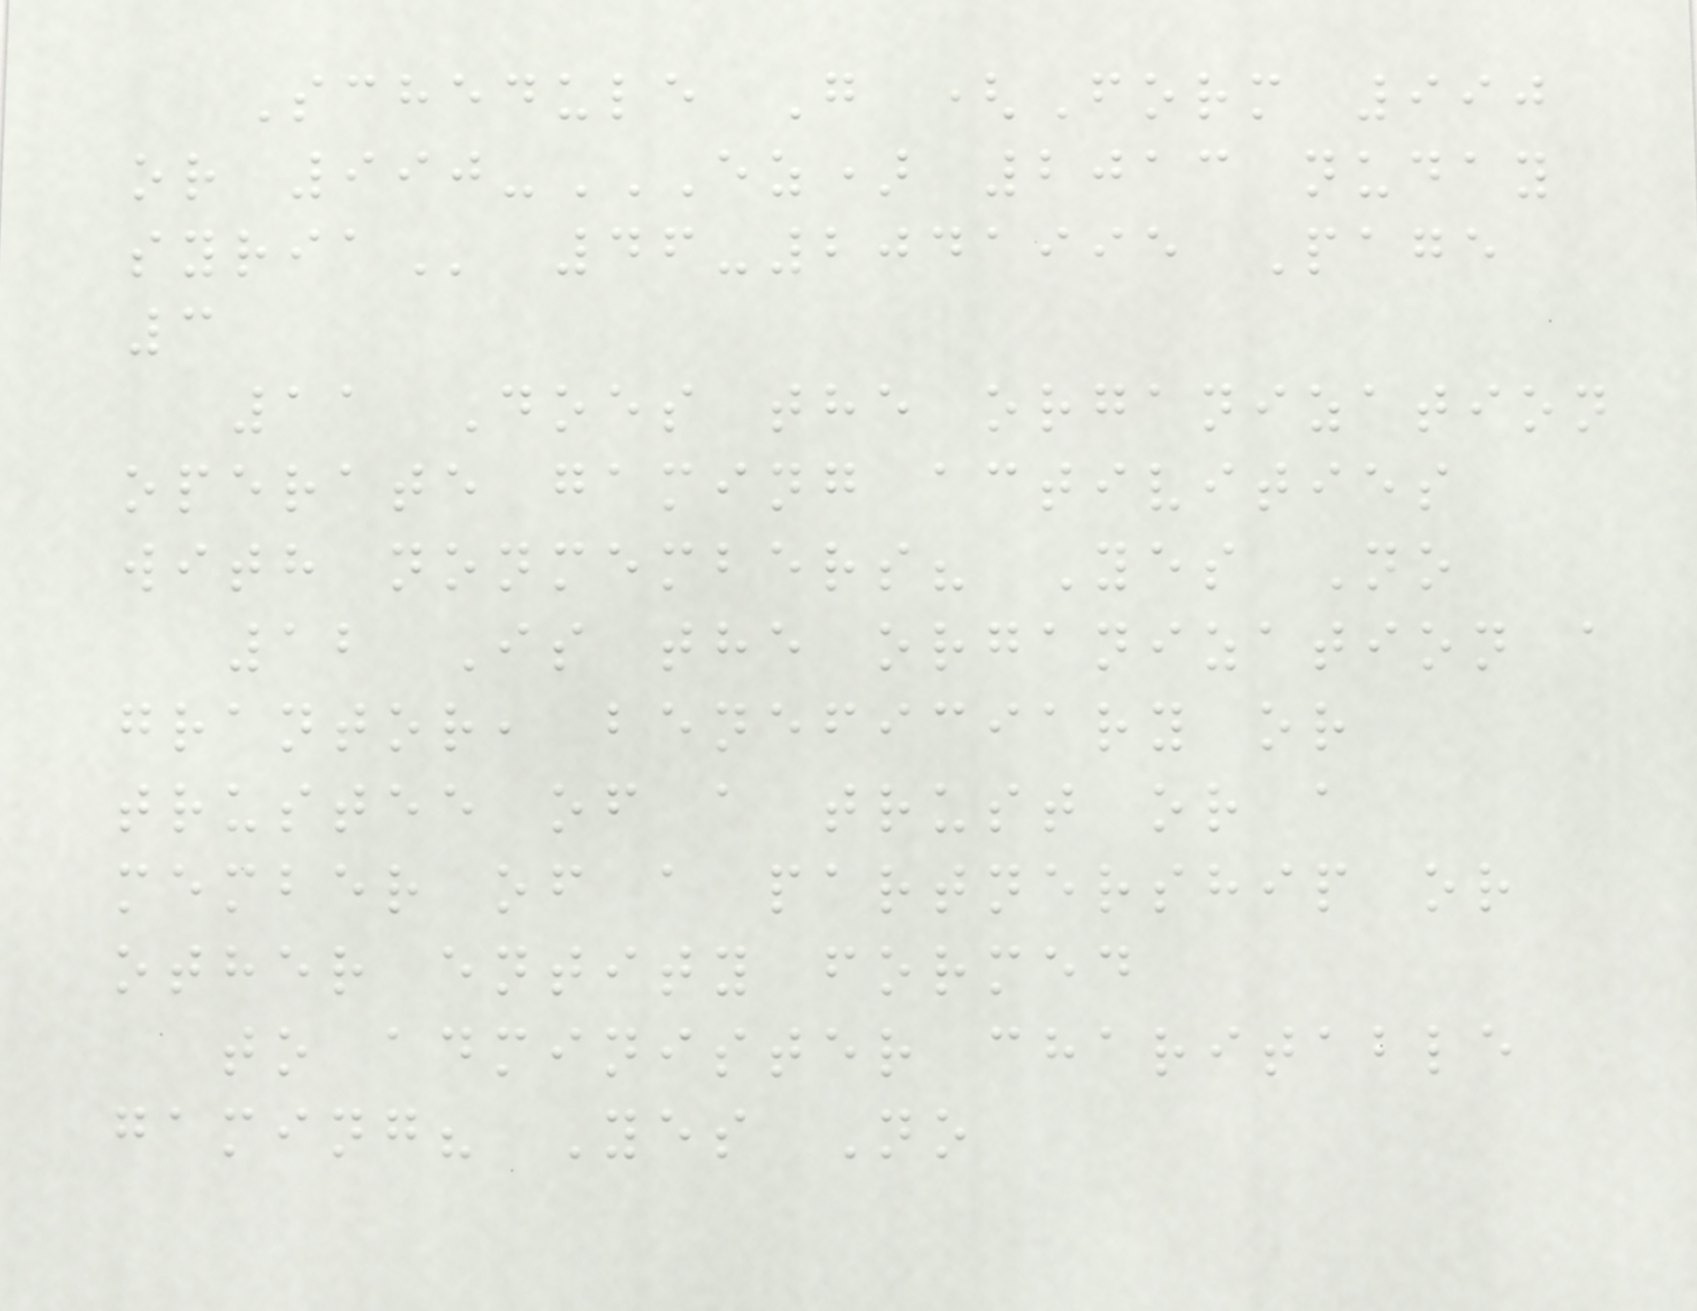Schedule G (Form 990
or 990-EZ) 2013 NUDAY
SYRIA 46-2041995 Page
3
11 Does the organization
operate gaming activities
with nonmembers? Yes No
12 Is the organization a
grantor, beneficiary or
trustee of a trust or a
member of a partnership or
other entity formed
to administer charitable
gaming? Yes No
